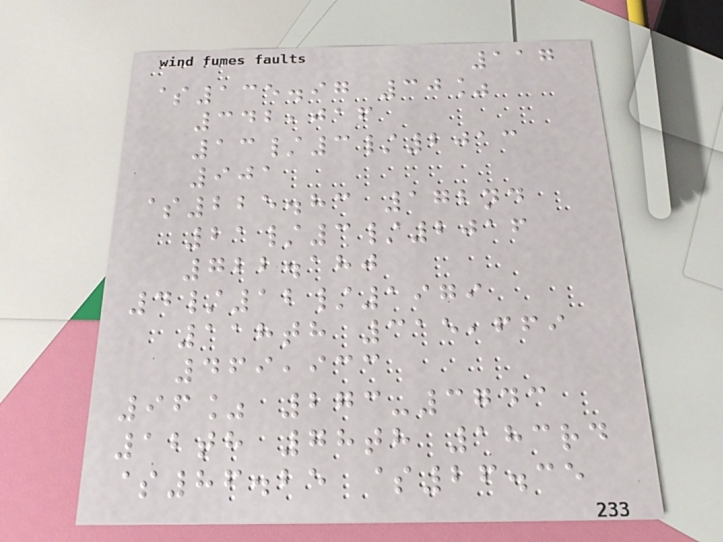117
$135.97 30%
342,016
13/3/2013
901
$225.83 172nd
21/3/2016
722.180
4/12/1979
118th 315,669
469,933
96% 273-3743
12th 78th 183rd
$86.25 $26.35
